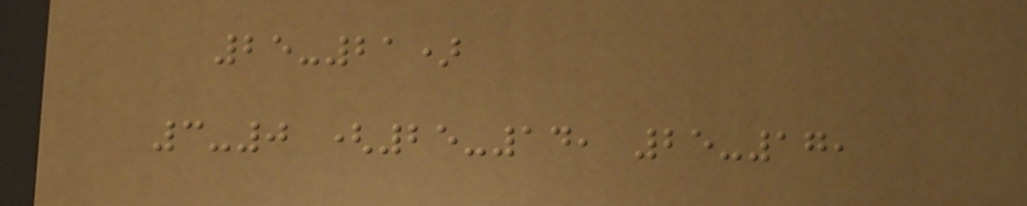25-21)
3-0 (25-14, 25-17,
